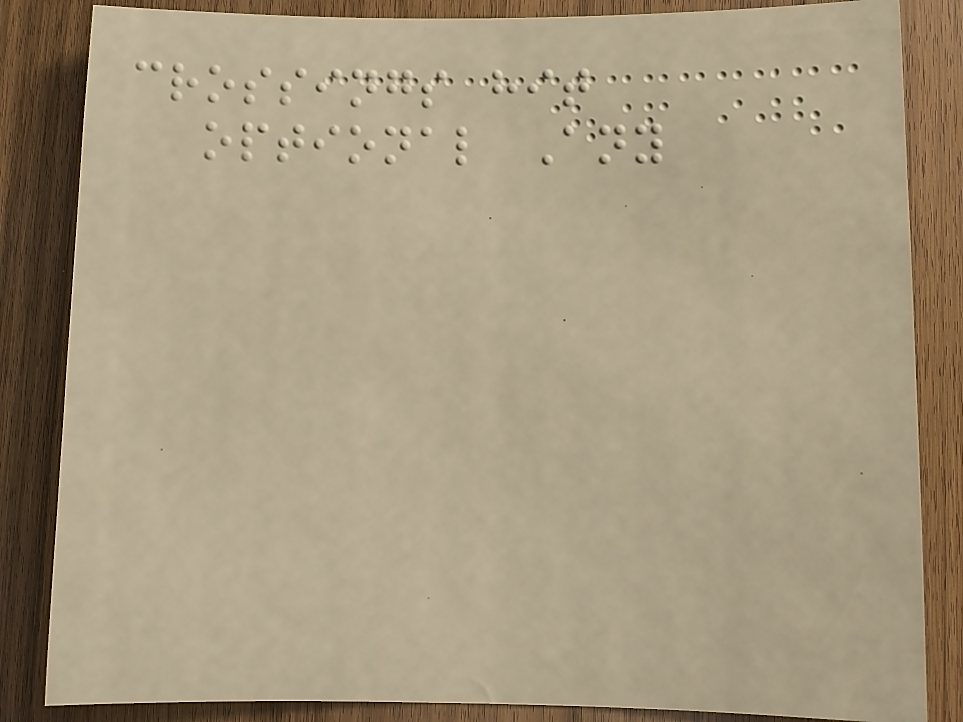crossings hit
optional Any
